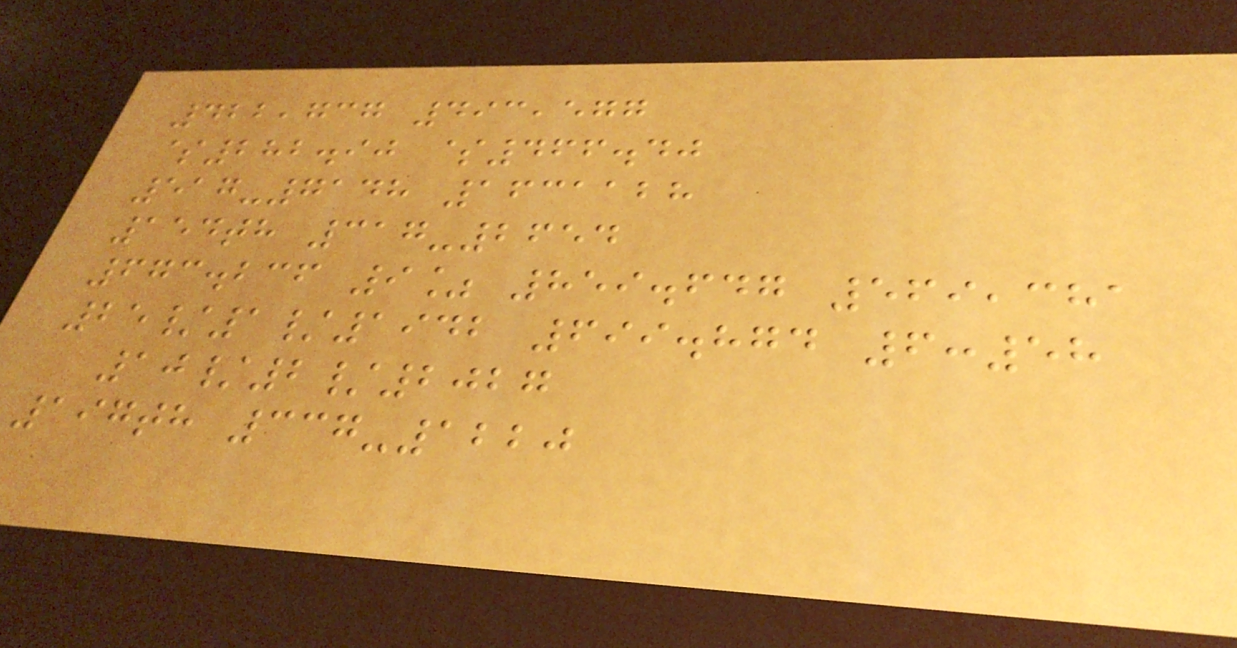422,737 493,577
$282.90 $466.40
517-7148 1631128
154th 317-2654
673.236 9% 859.647 569,381
25/1/1942 699.874 6:58
10/2/2027
197th 337-1220
